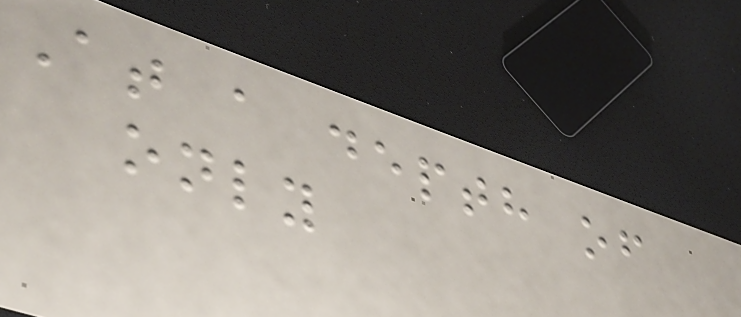At a depth of
only
